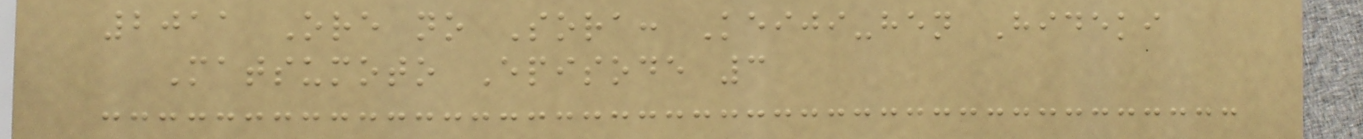2011 Ore no Sora: Keiji-hen Hideki
Matsumoto Episode 3
